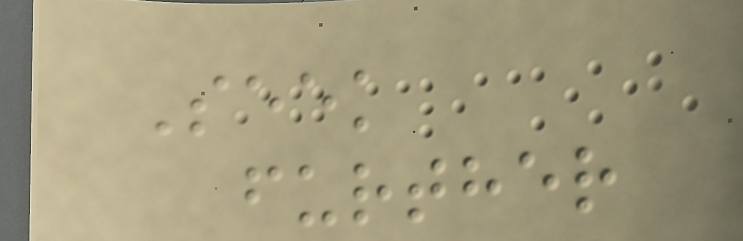Seek
further
